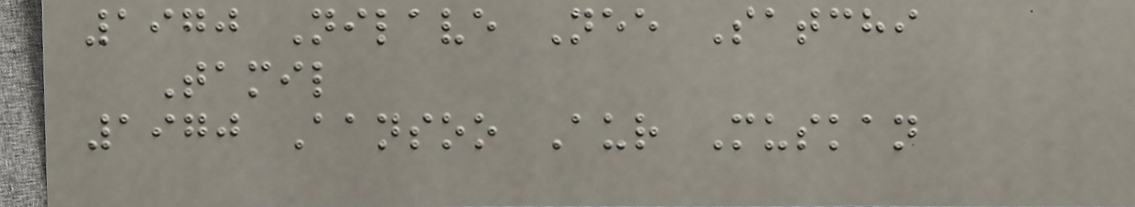1970 Nilave Nee Satchi
Tamil
1970 Aansoo Aur Muskan
